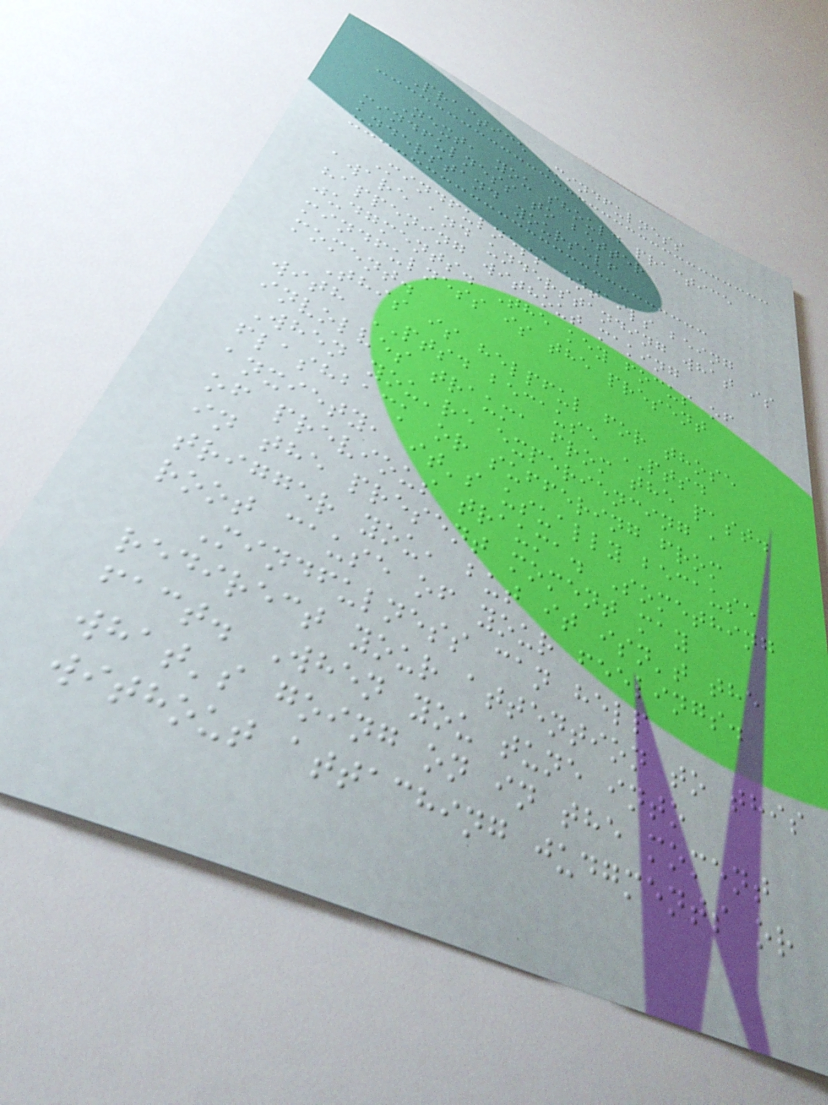Practice Mindfulness
Next, you should practice
mindfulness to better
understand yourself
Mindfulness entails being
aware and understanding what is
happening without making
judgments. The key focus of
mindfulness is the present
moment.
This is helpful for those
with PTSD because PTSD
involves trauma from the past.
When you're experiencing a
flashback or suffering from
anxiety, it's usually because
of previous trauma. Something
in the present moment may
trigger you, but it isn't the
root cause of your feelings.
Mindfulness can help
redirect your attention to this
fact. When you tune into
what's going on in the moment
without attaching judgments or
